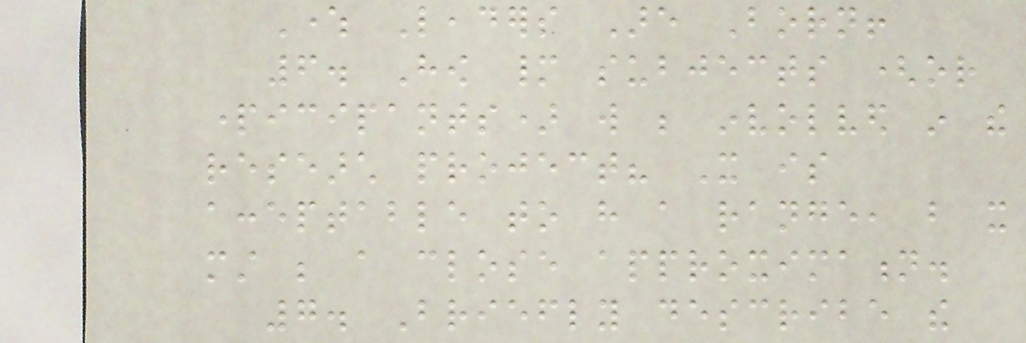Where Leaders Are Born!
6. How many subjects (or
participants) will be involved in the
research project? It is
acceptable to have a range, but it
must be a close approximation.
7. Briefly describe the
